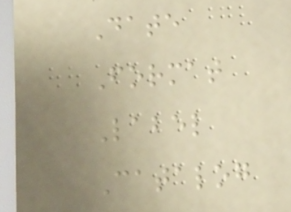Date
Format
Label
Catalog
